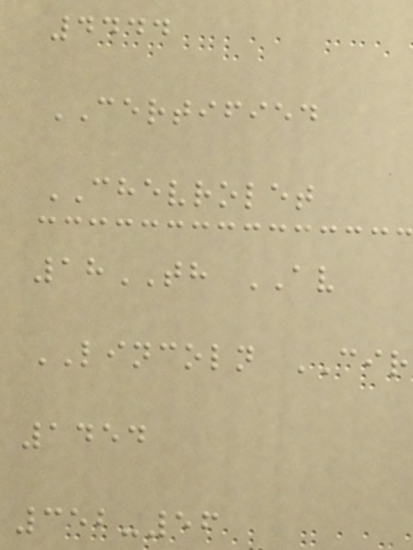4444
CERTIFIED
CHEVROLET
18TH AV
LINCOLN CIR
1454
352-56
